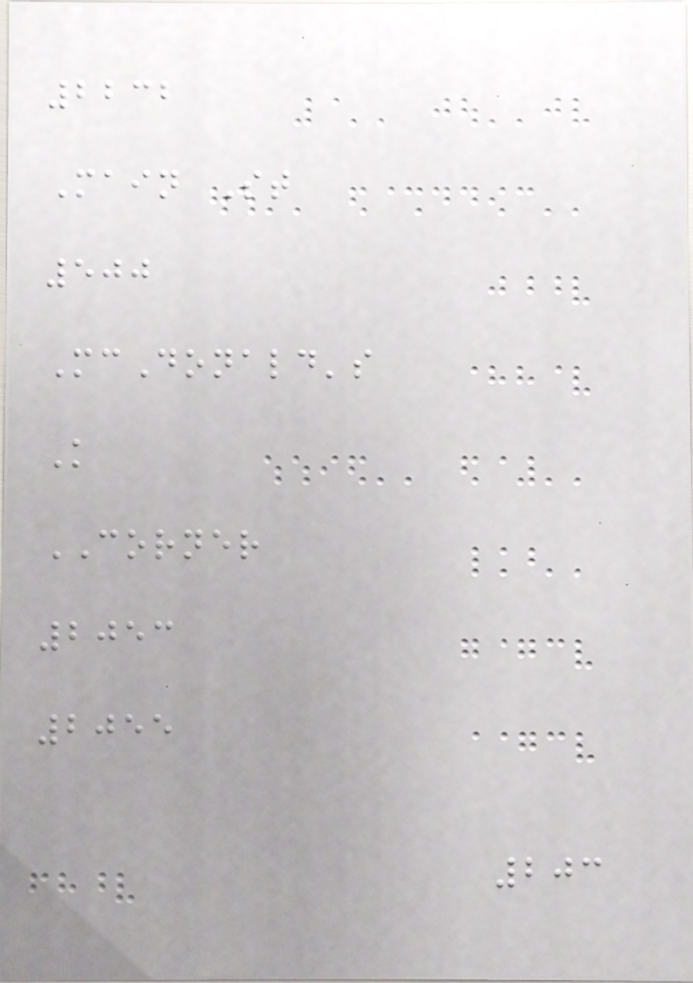2232
Main St
500
McDonald's
K
CORNER
2053
2055
203
